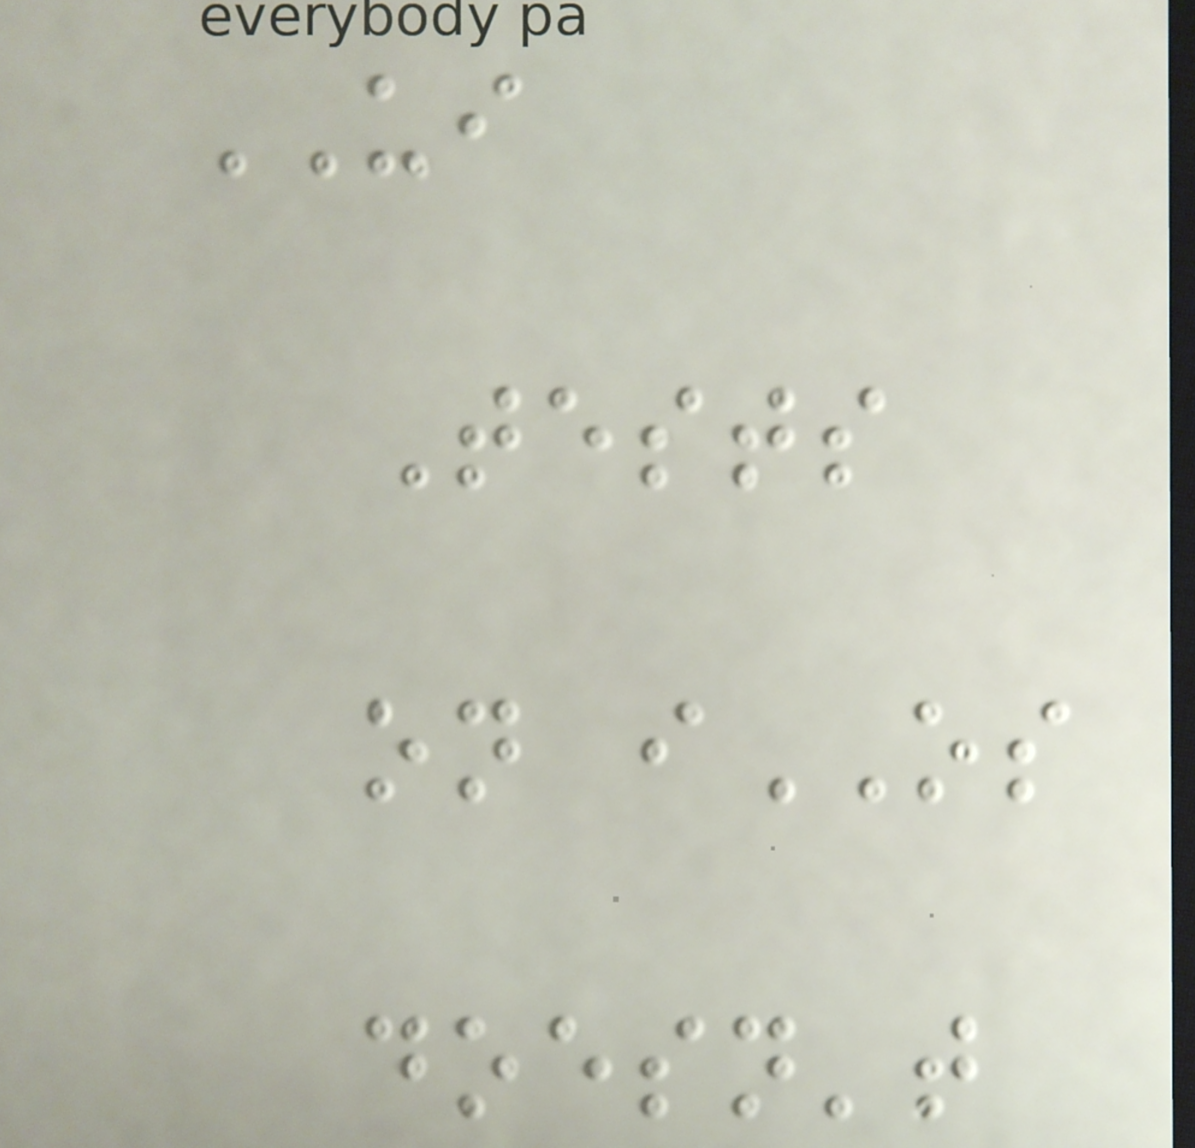UI
Tests
on iOS
doesn't
